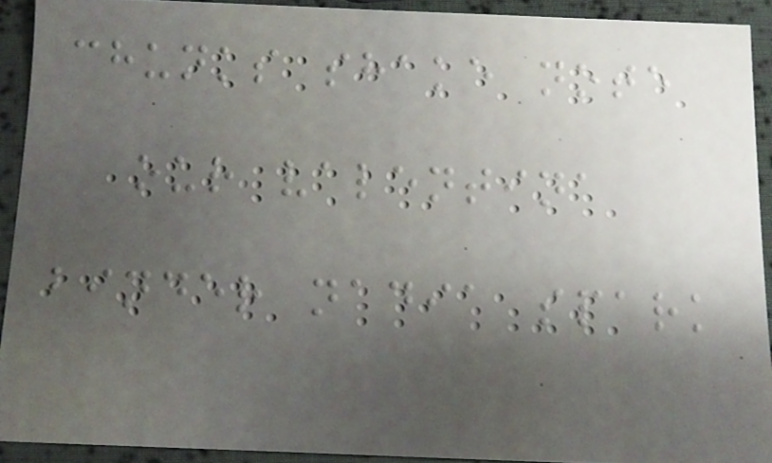chunks shake note
our valentina
binder nadia spark
